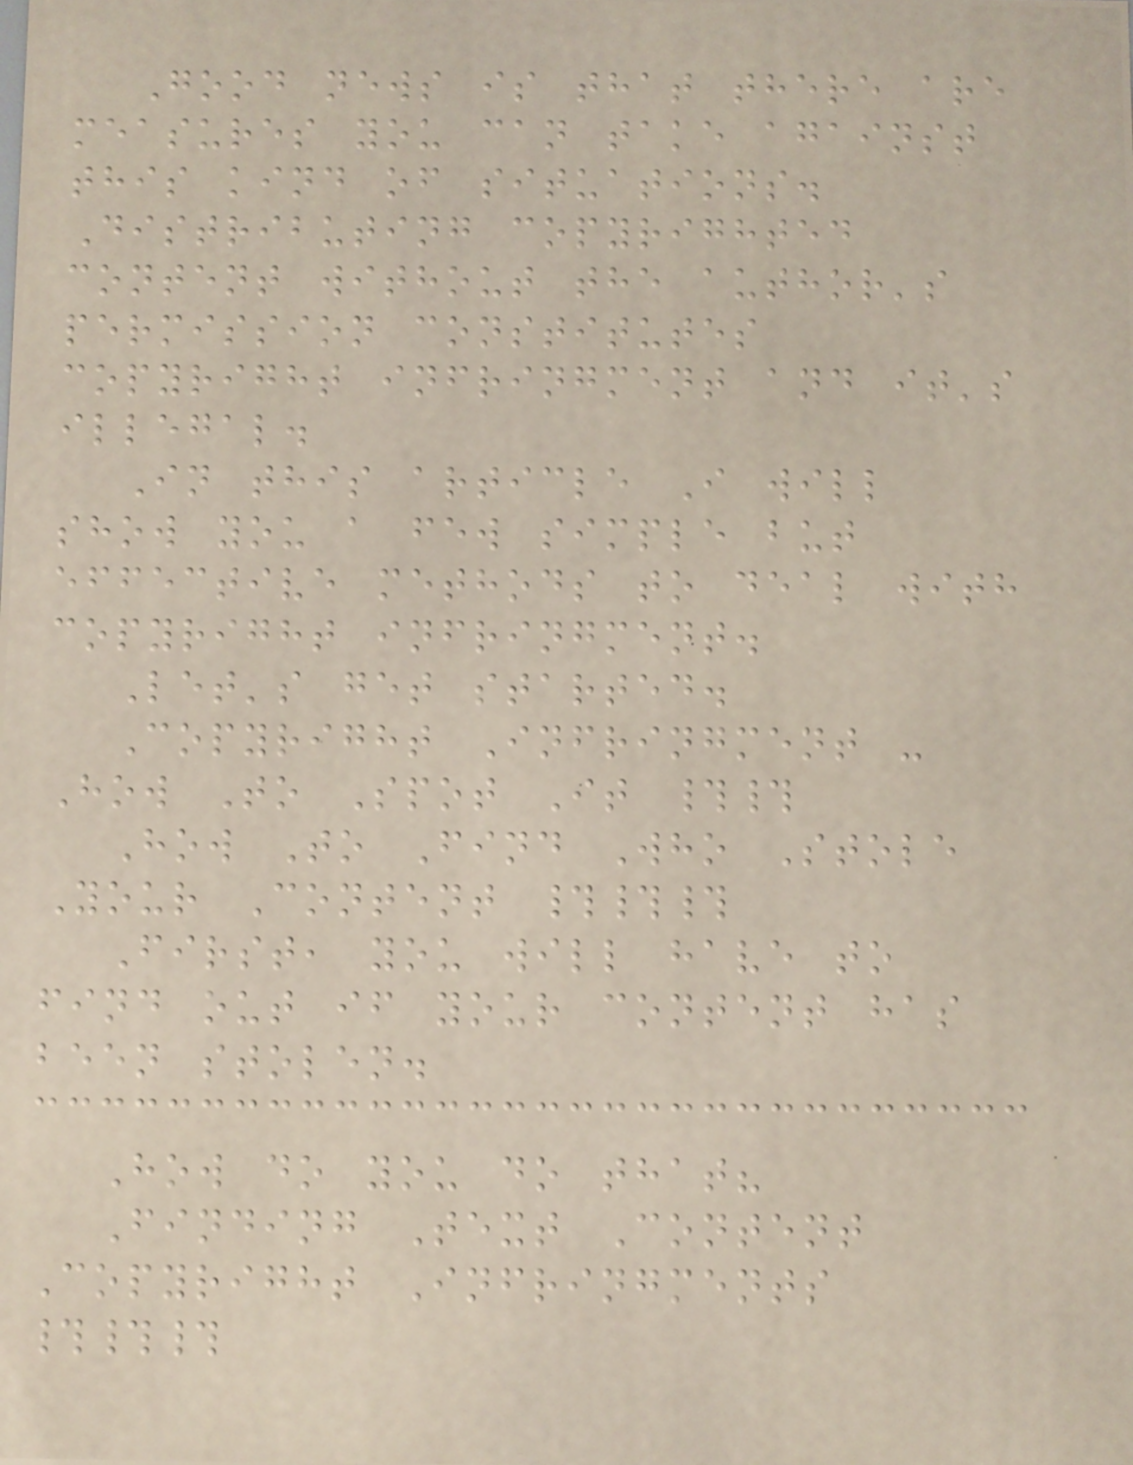Good news is that there are
measures you can take against
this kind of situations.
Distributing copyrighted
content without the author's
permission constitutes
copyright infringment and it's
illegal.
In this article I will
show you a few simple but
effective methods to deal with
copyright infringment.
Let's get started.
Copyright Infringment -
How To Spot It ##
How To Find Who Stole
Your Content ###
First, you will have to
find out if your content has
been stolen.
How do you do that?
Finding Text Content
Copyright Infringments
###
